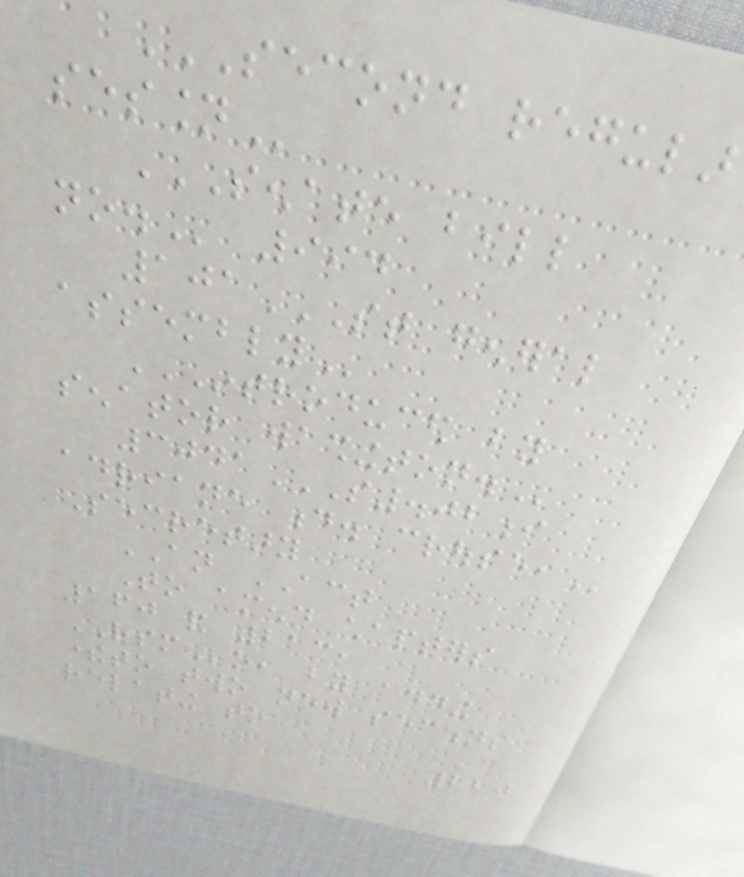SECOND REGULAR
SESSION
SENATE BILL
NO. 994
101ST GENERAL
ASSEMBLY
INTRODUCED BY
SENATOR WASHINGTON.
3041S.02I
ADRIANE D. CROUSE,
Secretary
AN ACT
To amend chapters
160 and 213,
RSMo, by adding
thereto two new sections
relating to
220
